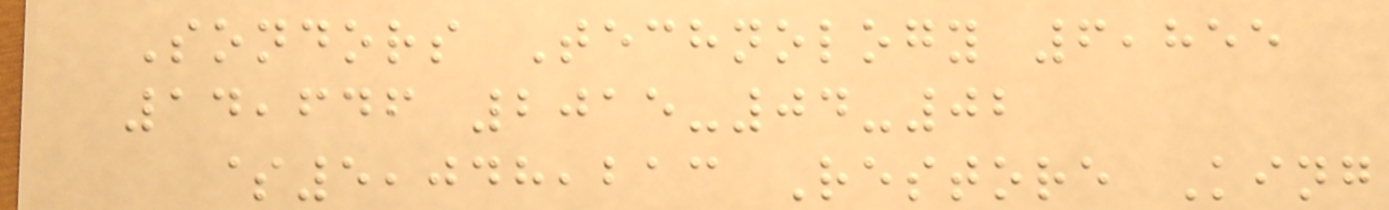Sondors Technology 6,855
14,646 2015-04-02
$5,048,213 Restore King
